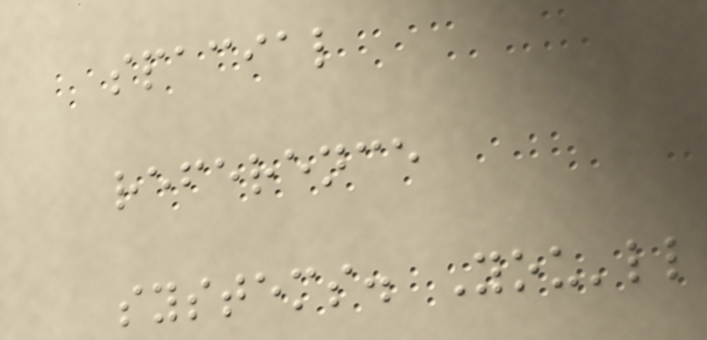spacial
reference
systems. You'll
